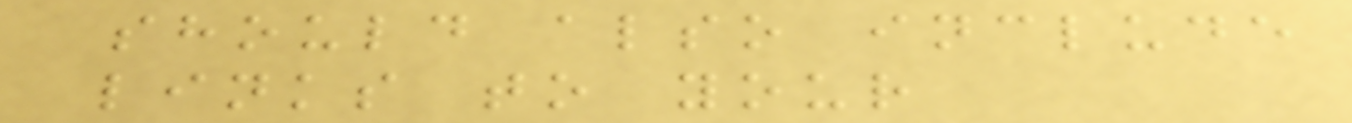should also include
links to your
